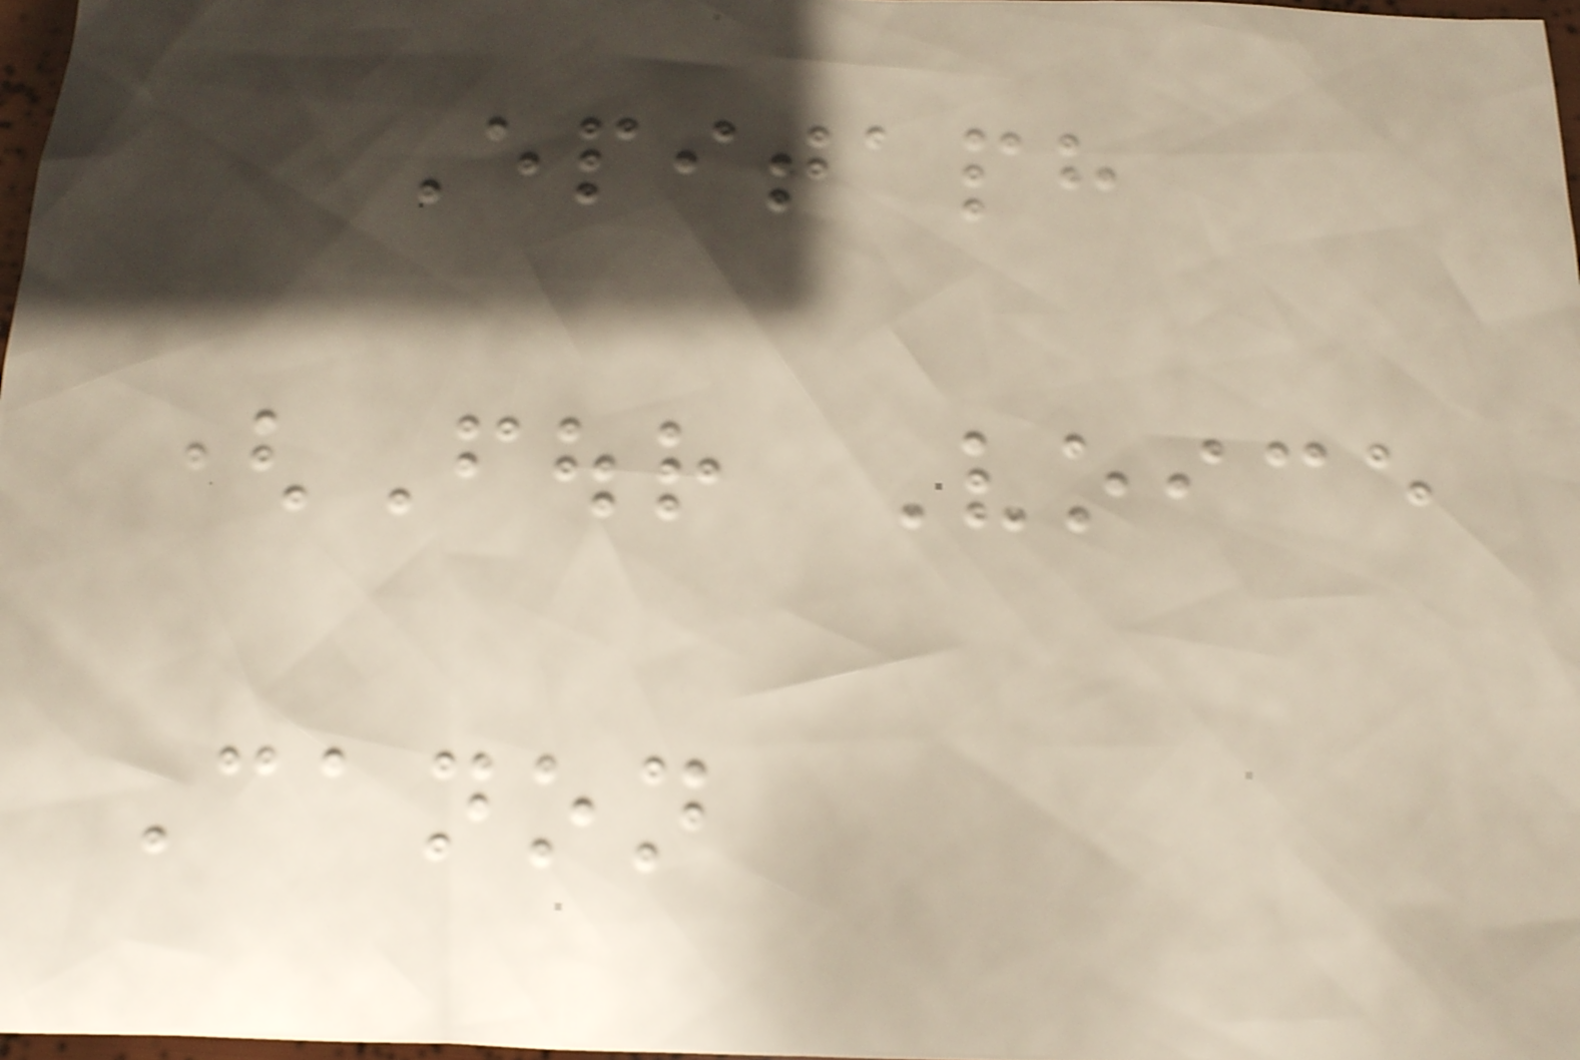Epitaph
(Four Voice
Canon
